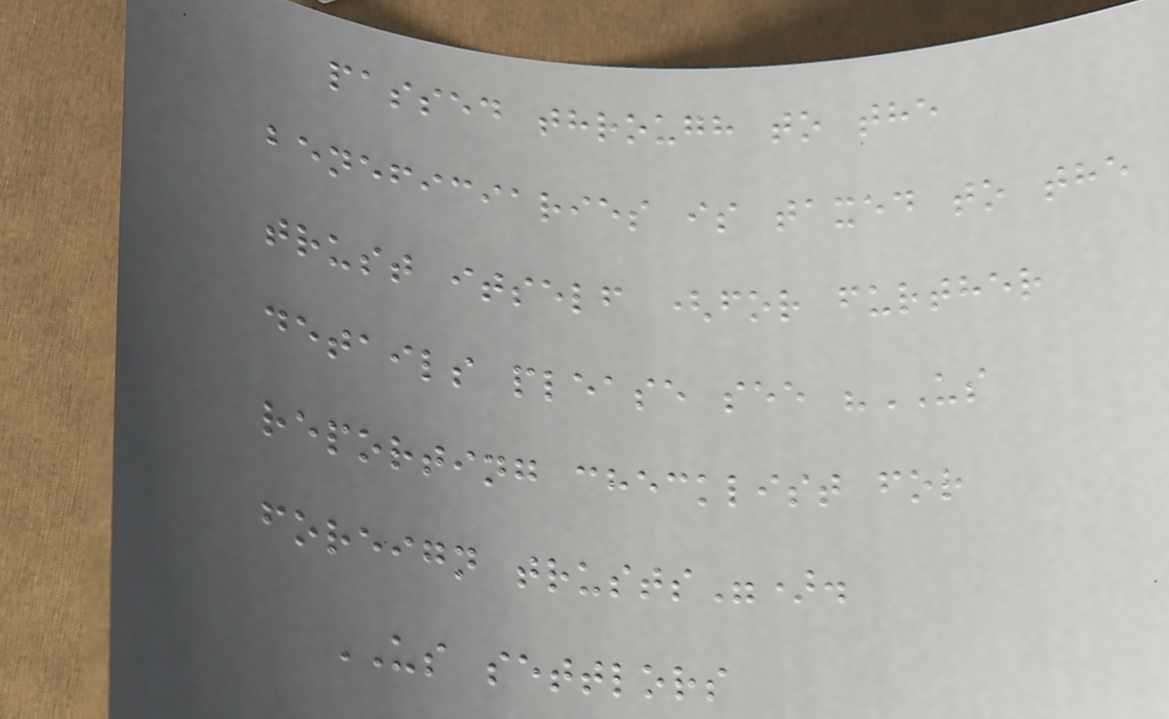passed through to the
beneficiaries is taxed to the
trust itself (for further
details please see "US
reporting checklist for
foreign trusts").
US settlors
